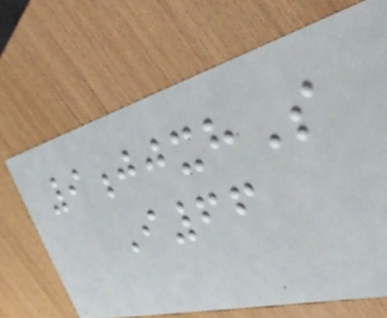9jjxhS
I66
